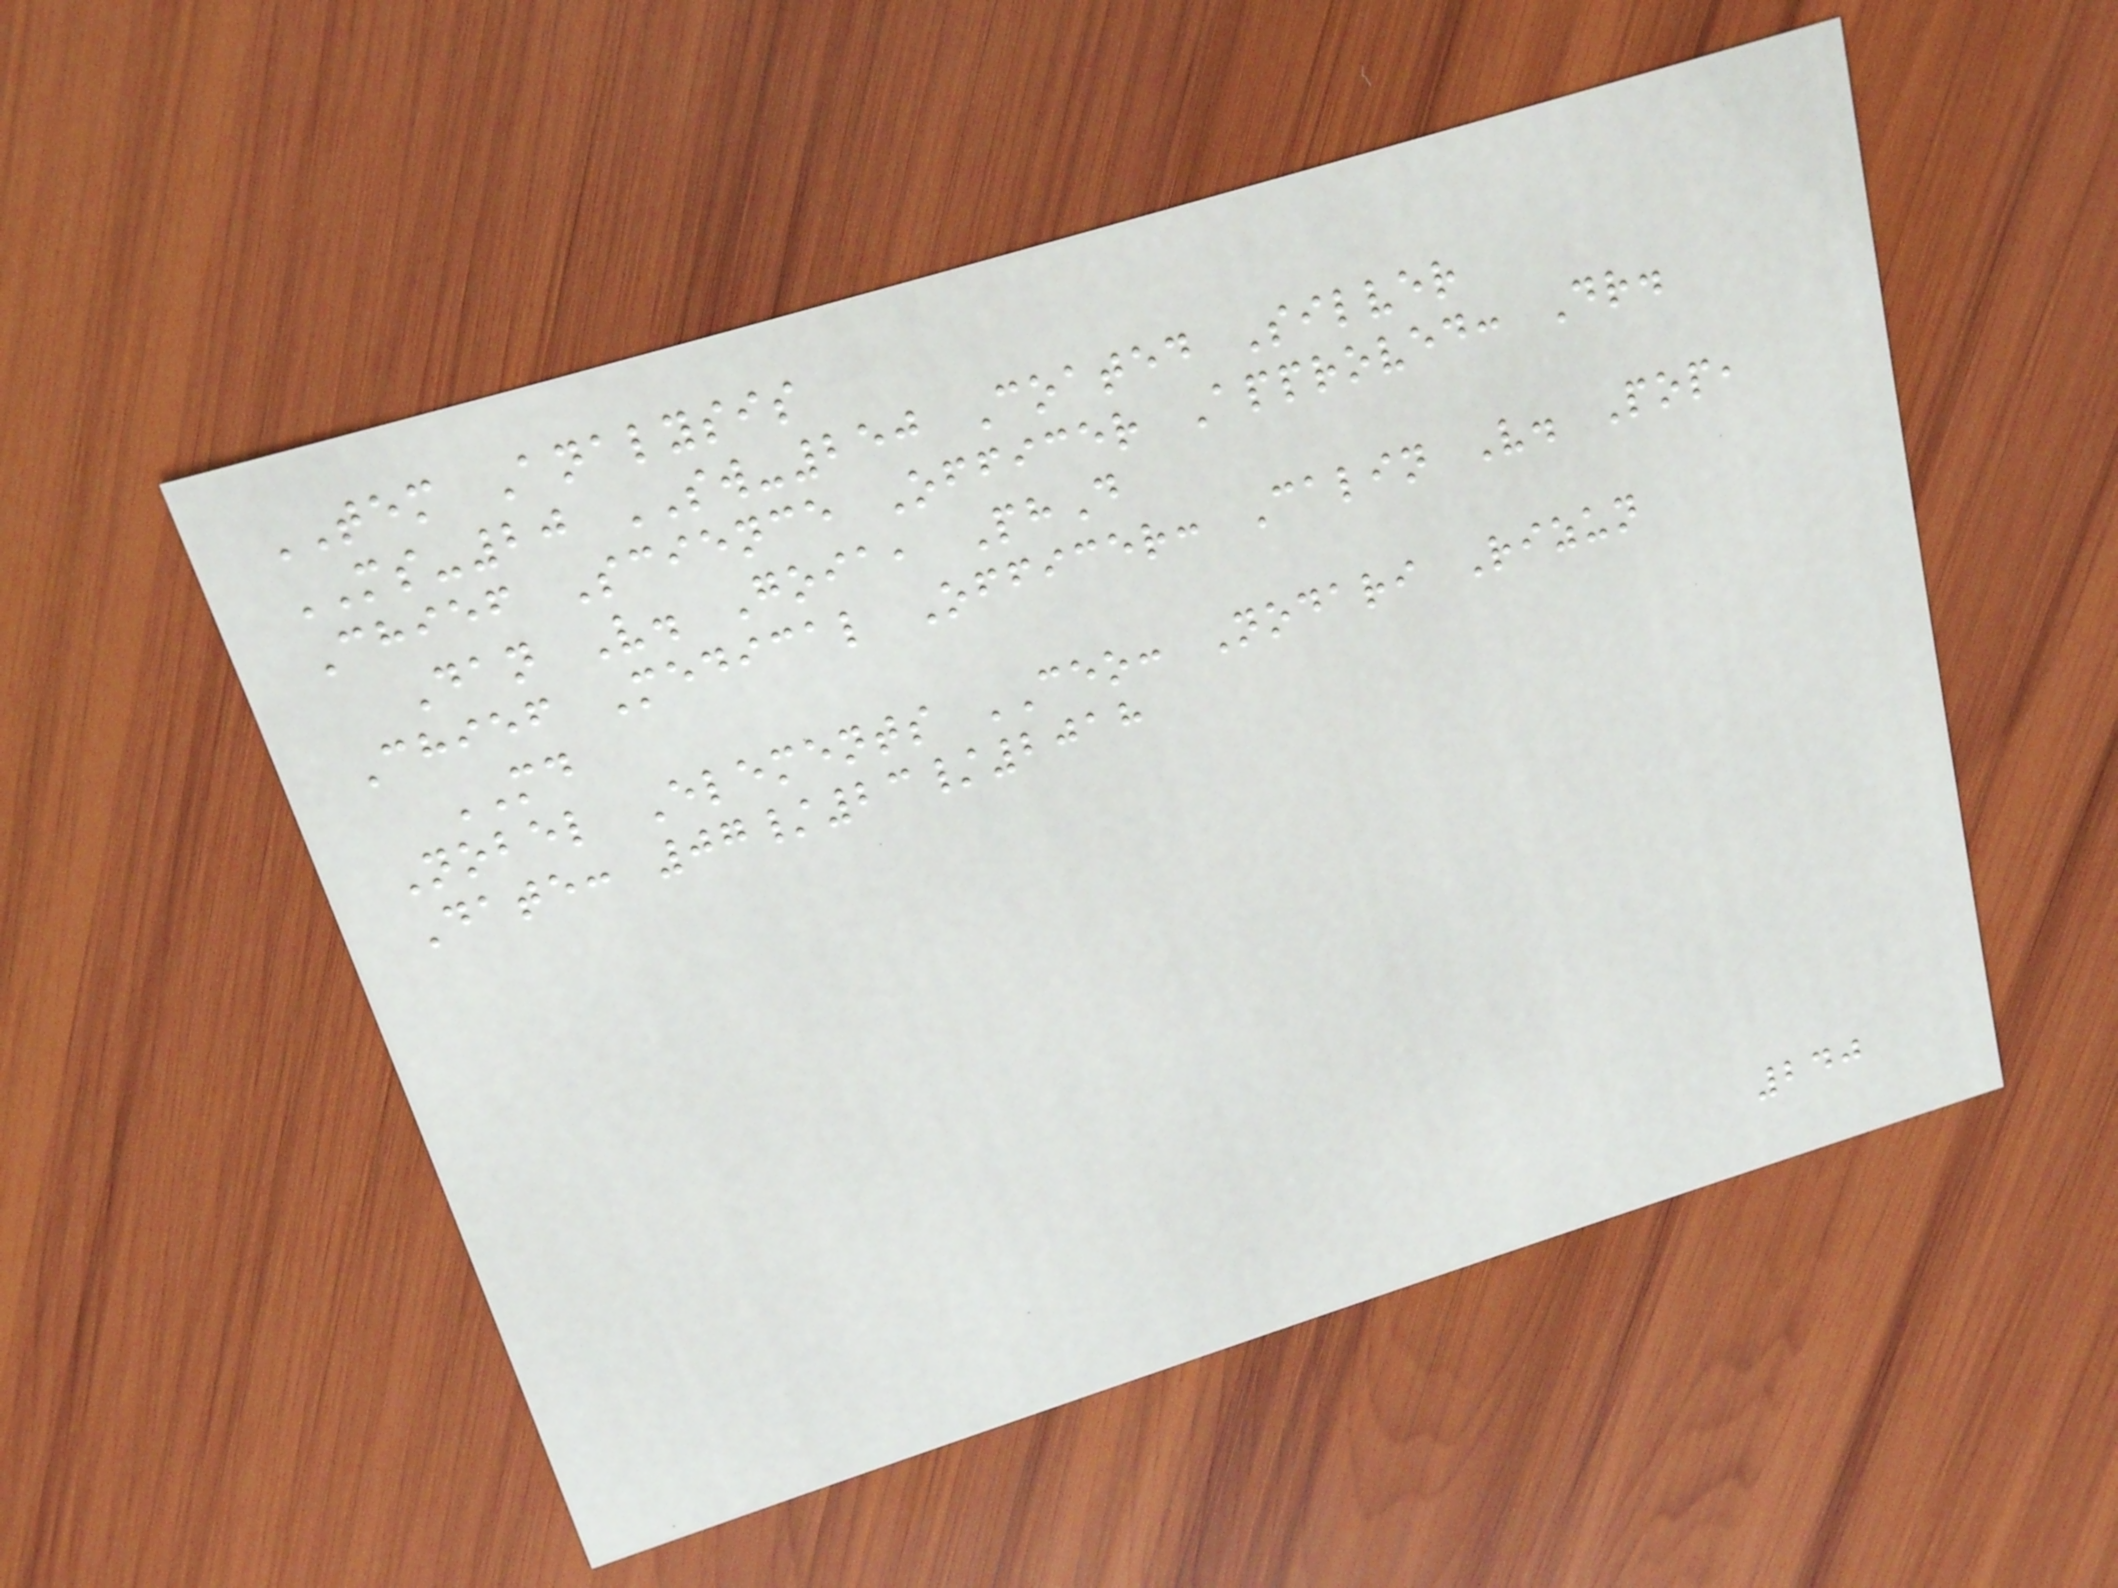TEM Analysis
MS-20 SW-250 Coated Silver
Chief Science Officer Approved: Dr.
Dan V. Goia, PhD
Chief Medical Officer: Calin V. Pop,
MD
Nobel Elements CEO: Nodari Rizun
Date: 07/23/2018
240
